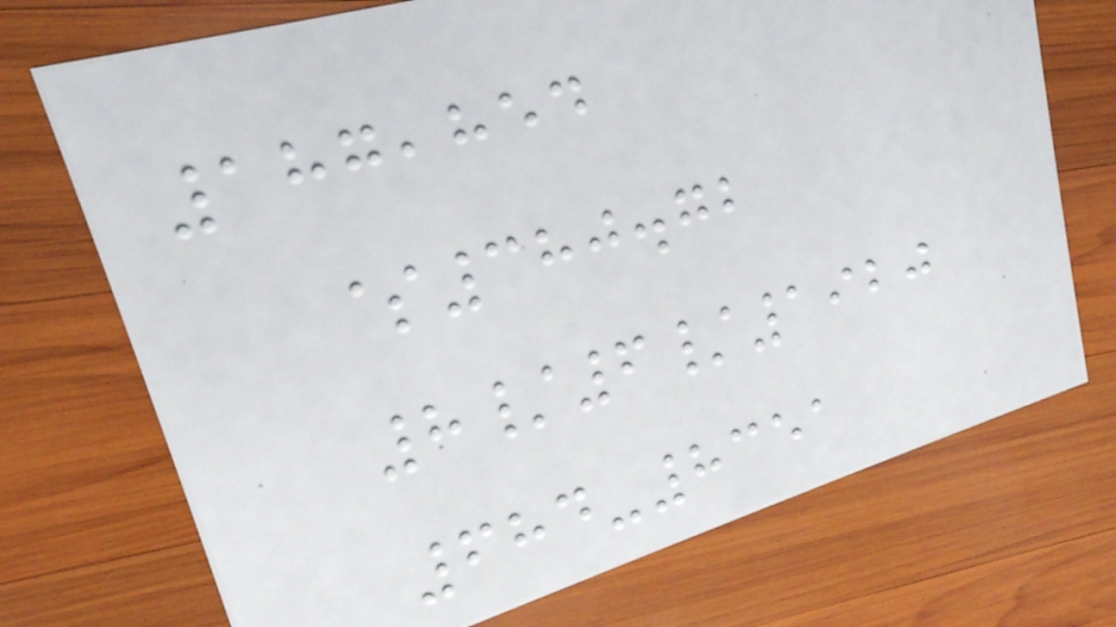187,854
$380.72
8/6/1920
684-8351
